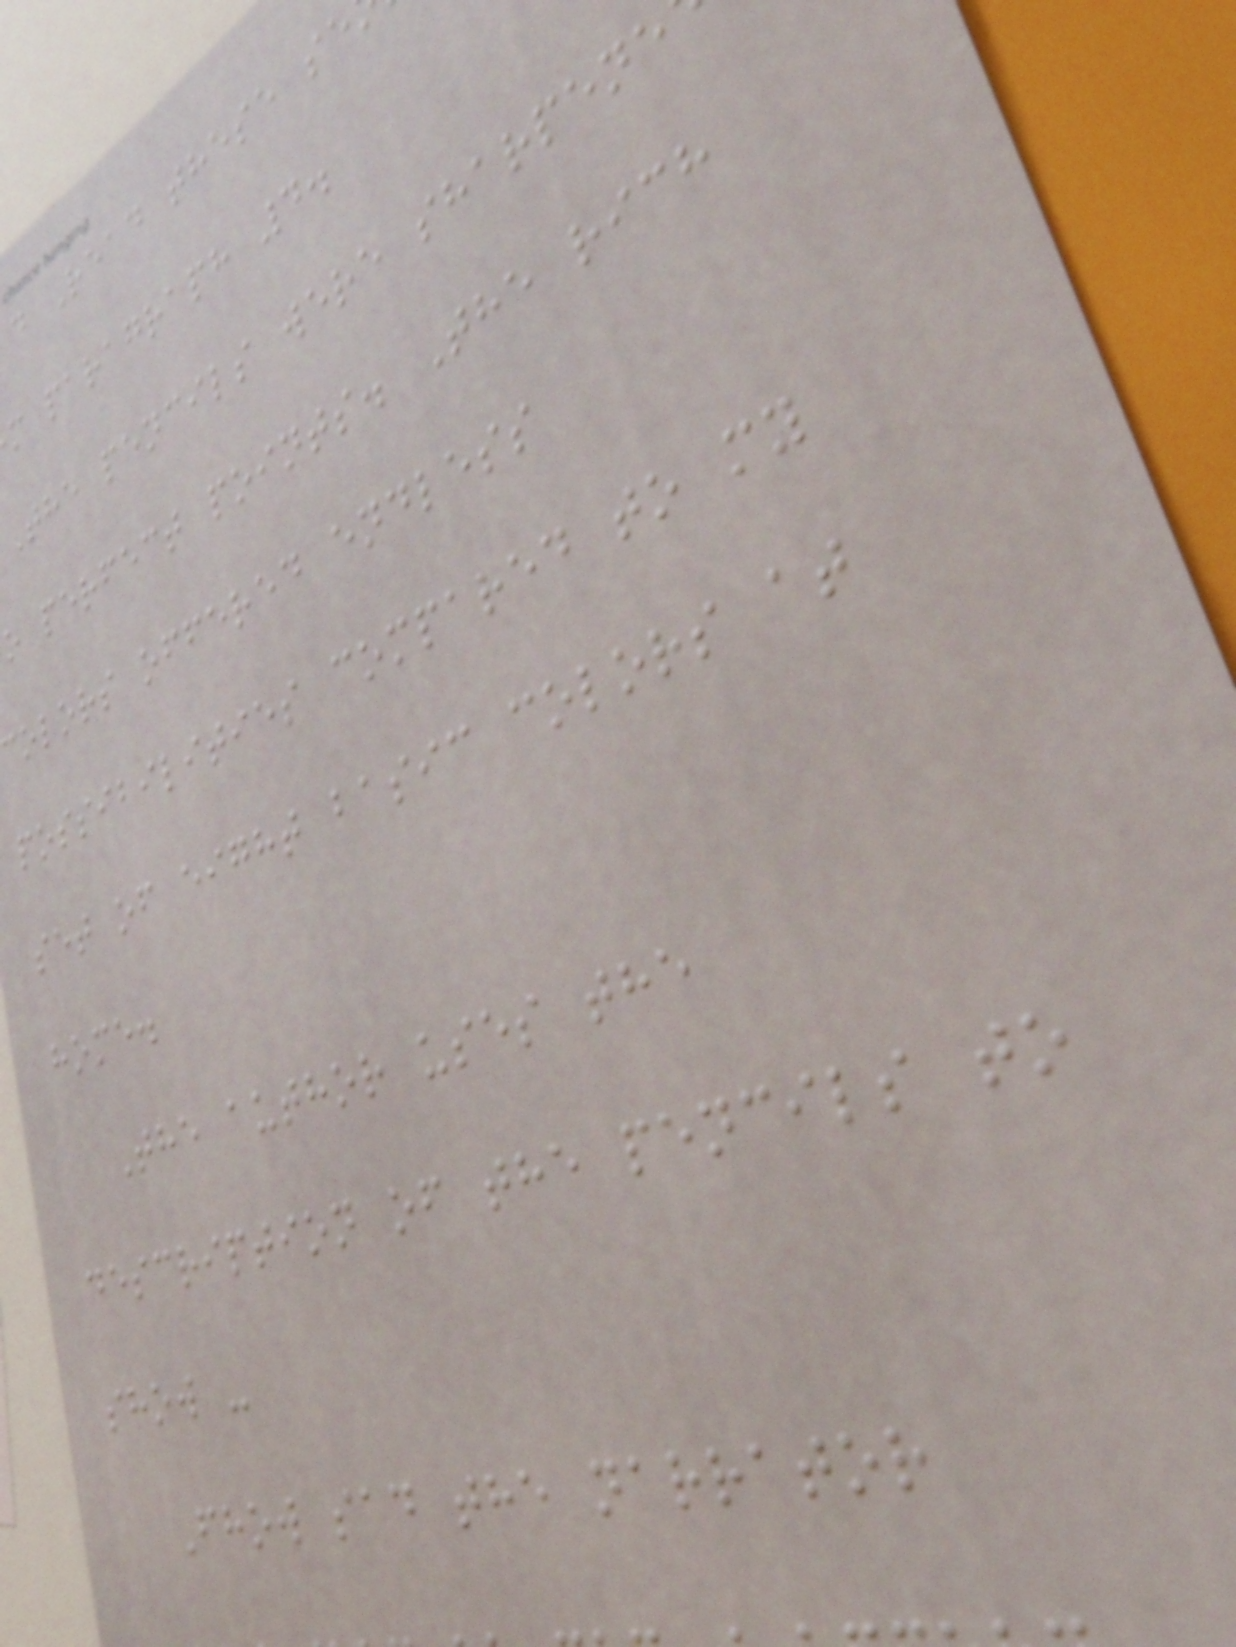d Read these se
m paragraph 4.
The pencils were sharpene
o perfect points. The rich
colors offered endless
possibilities compared to my
set of eight basic colors at
home.
The author uses the
description of the pencils to
show -
Fhow sad the narrator
